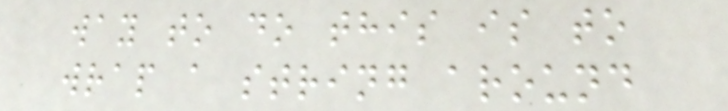way to do this is to
wrap a string around
